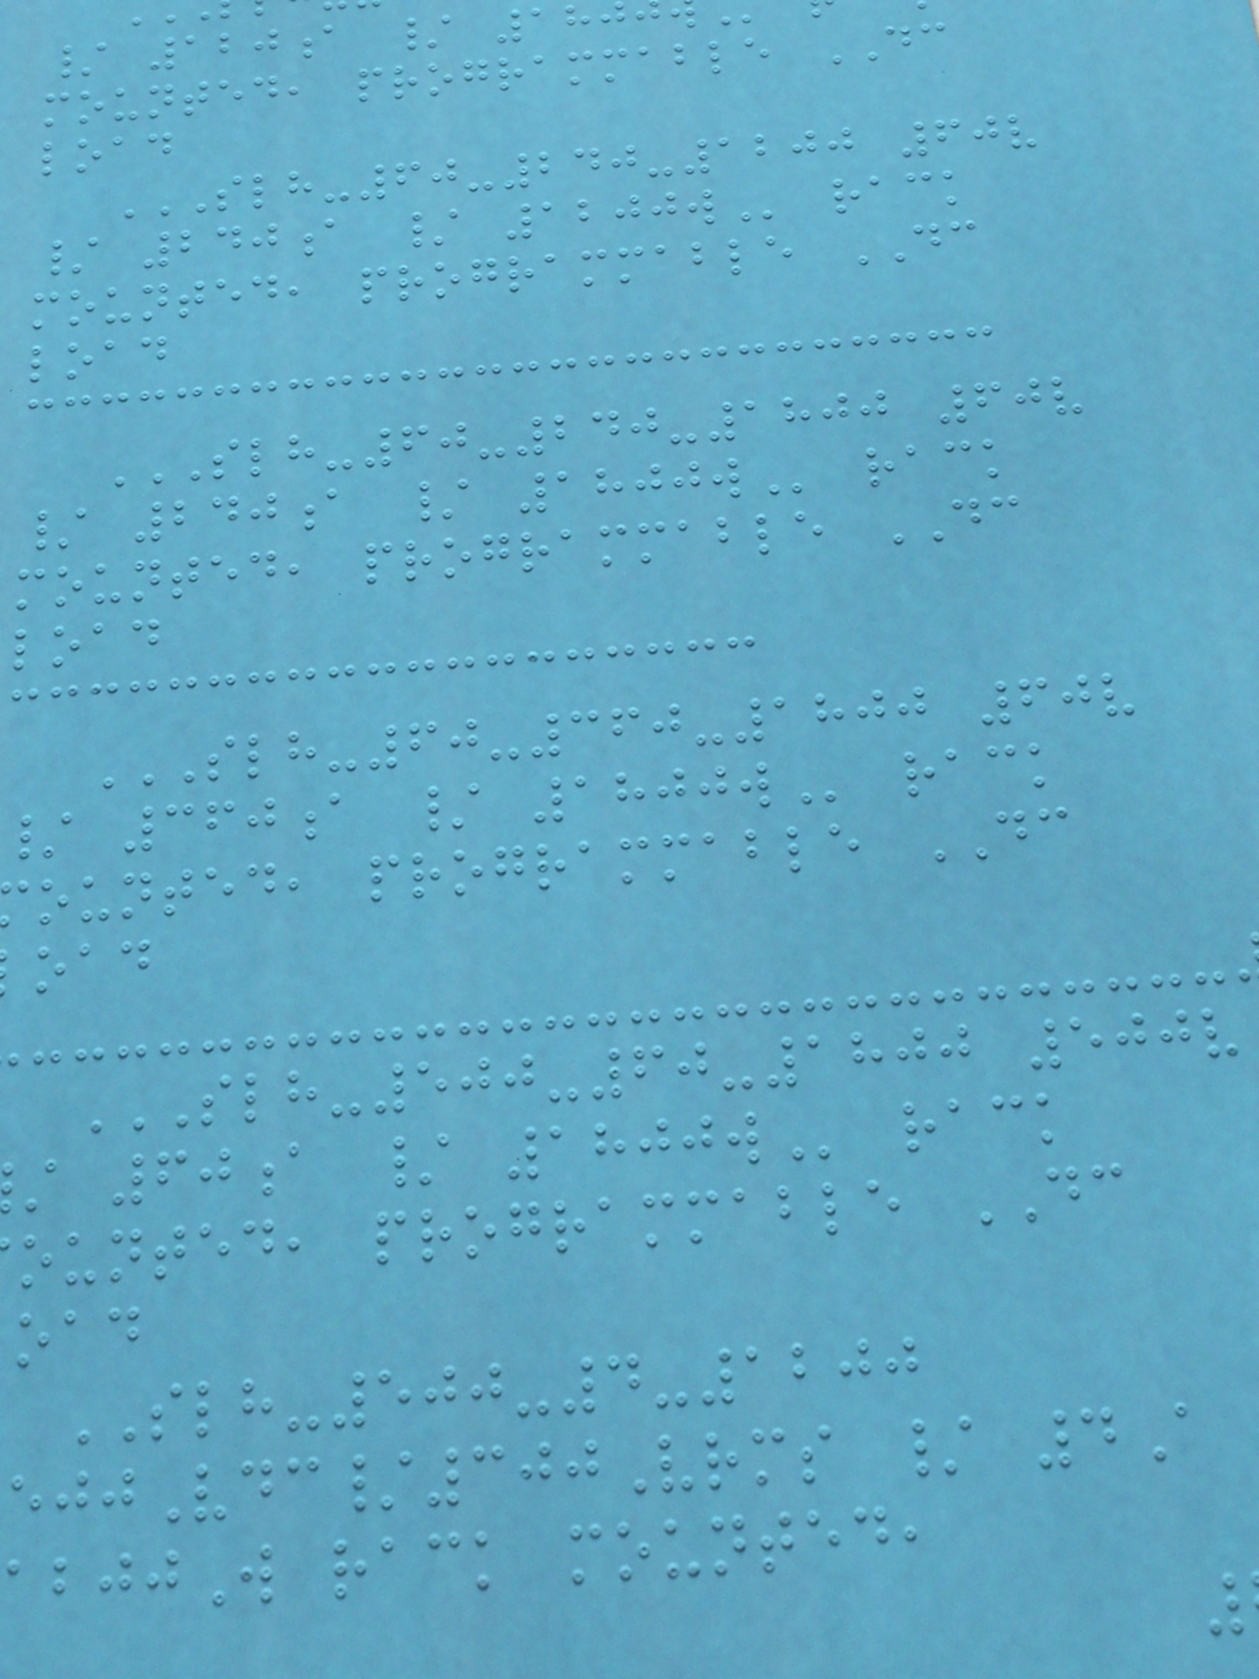/ 120a / 18
mounted, programmable DC
load
SLH-60-240-1200 60V
/ 240a /
mounted, programmable DC
load
SLH-60-240-1800 60V
/ 240a /
mounted, programmable DC
load
SLH-60-360-1800 60V
/ 360a /
ounted, programmable DC
SLH-500-60-1800 500V
60a /
ounted, programmable DC
SLH-500-4-1200
Vdc/300Vrms / 4A
W rack mounted,
